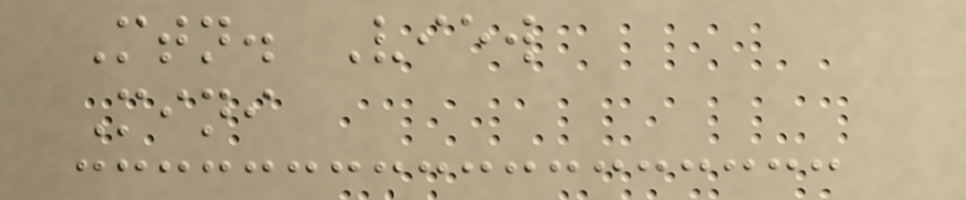Mtn. View
Mini
